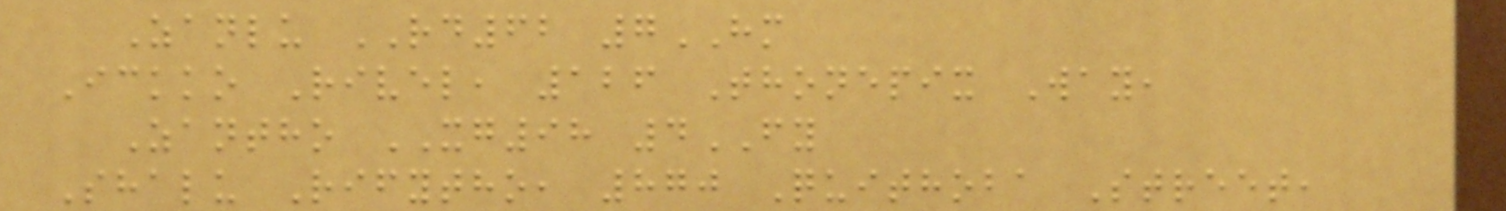Zanlu RD62 7HM
Ickko Rivel, 126 Thonepix Way,
Zantho XG98 4FY
Shalu Rifytho, 870 Quithoba Street,
